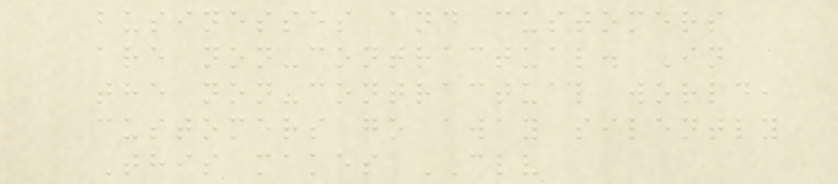businesses and customers
are non-contractual. In
the non-contractual world,
customers go away silently
This makes CLV
